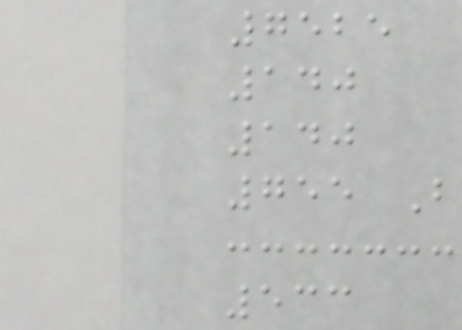7525
140
140
755 B
533
